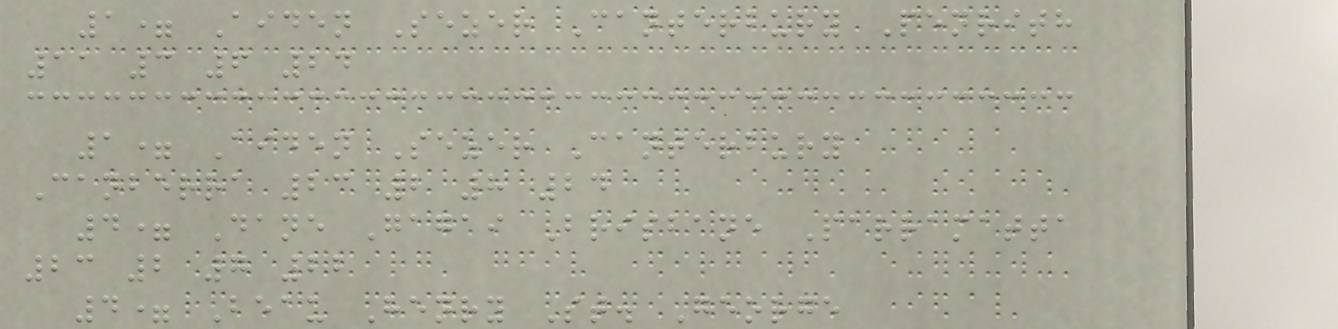1= Aiden Sezer Canterbury Penrith
11 3 6 24
1= Aiden Sezer Canterbury
Canberra 23 2 8 24
4= Dane Gagai Brisbane Parramatta
23 2 7 22
4= Beau Henry St. George
